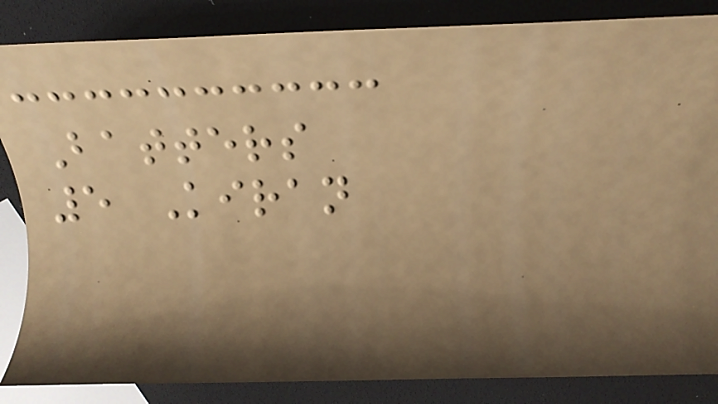Batters
5 Kiran
